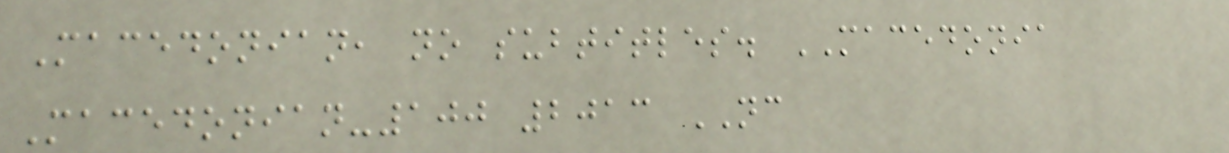Macedonian, no subtitles. MACEDONIA
Macedonian-100 2013 NC
